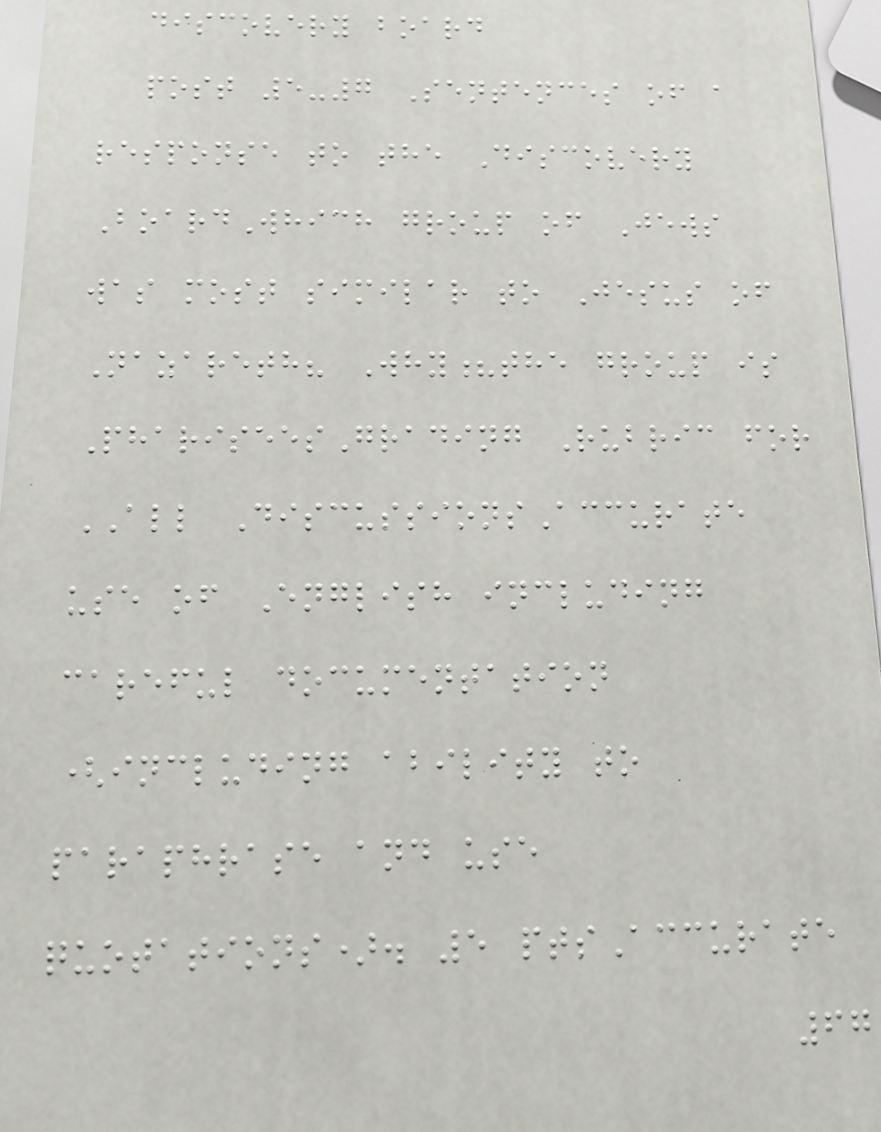discovery board
post 5-7 Sentences of a
response to the Discovery
BoardWhich group of Jews
was most similar to Jesus of
Nazareth? Why?the group is
PhariseesGrading Rubric for
ALL DiscussionsAccurate
use of English including
careful documentation
(including ability to
paraphrase and use
quotations). 5 ptsAccurate
67
